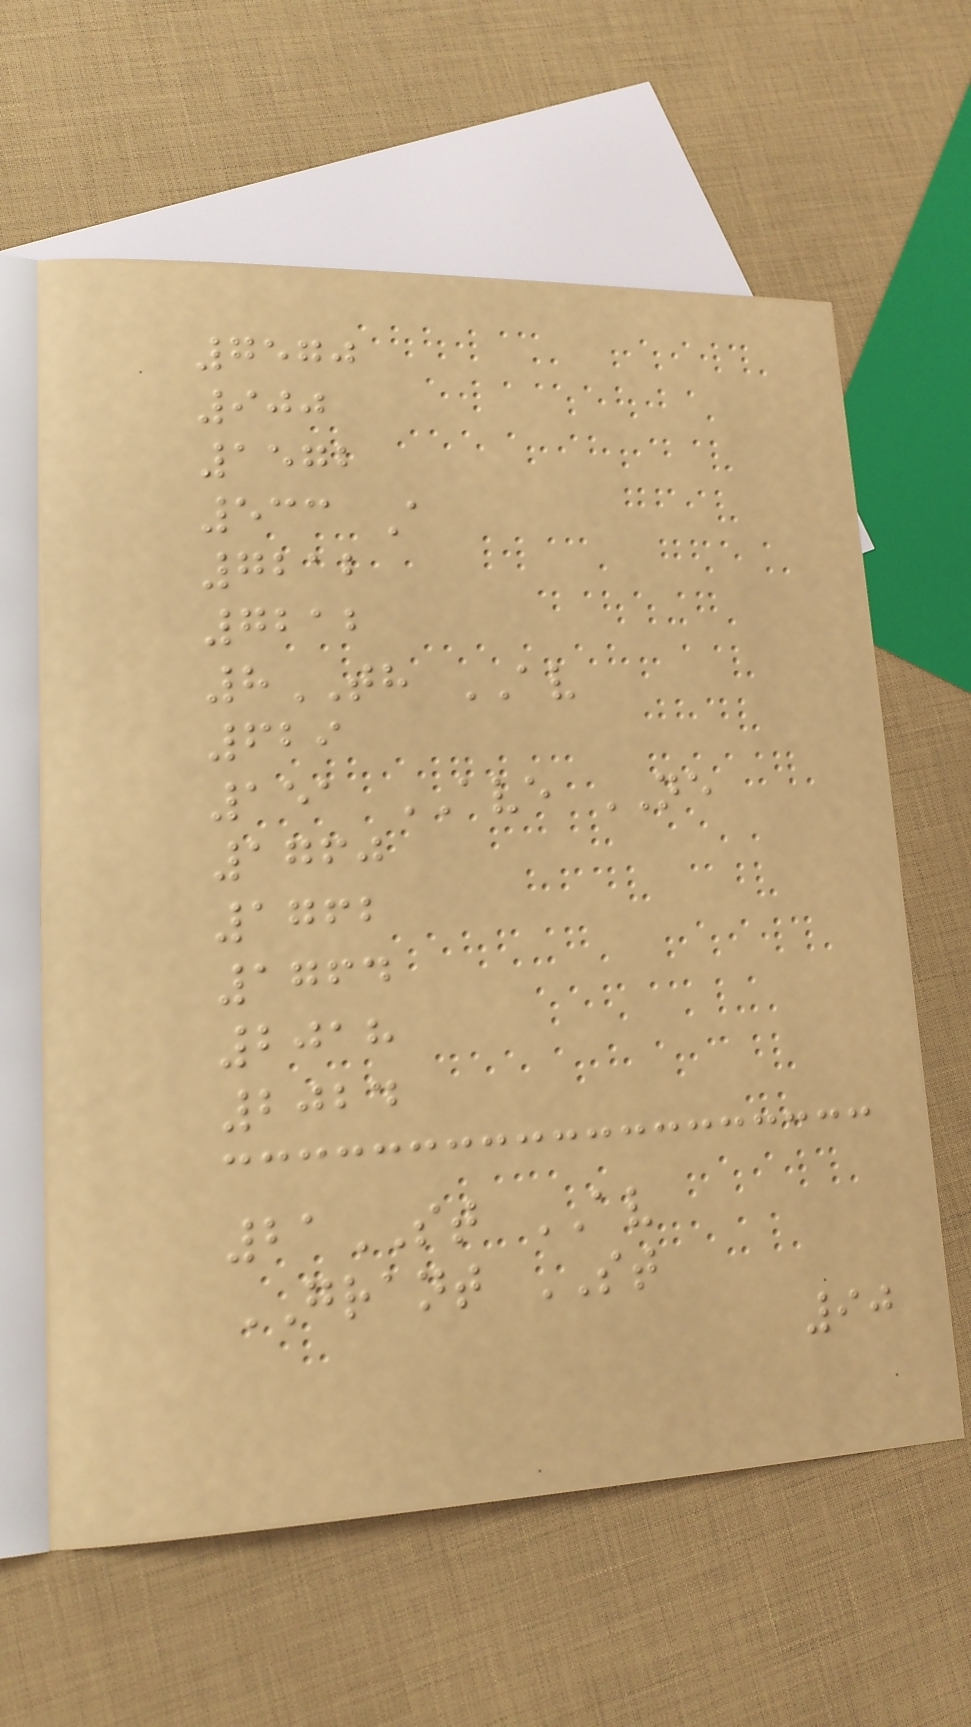7570
900
1572
533 A
7212
7212
8TH AV
629
151 AVE NE
1760
1762
1764
2018
2024
21ST AV
GRANT ST
90
